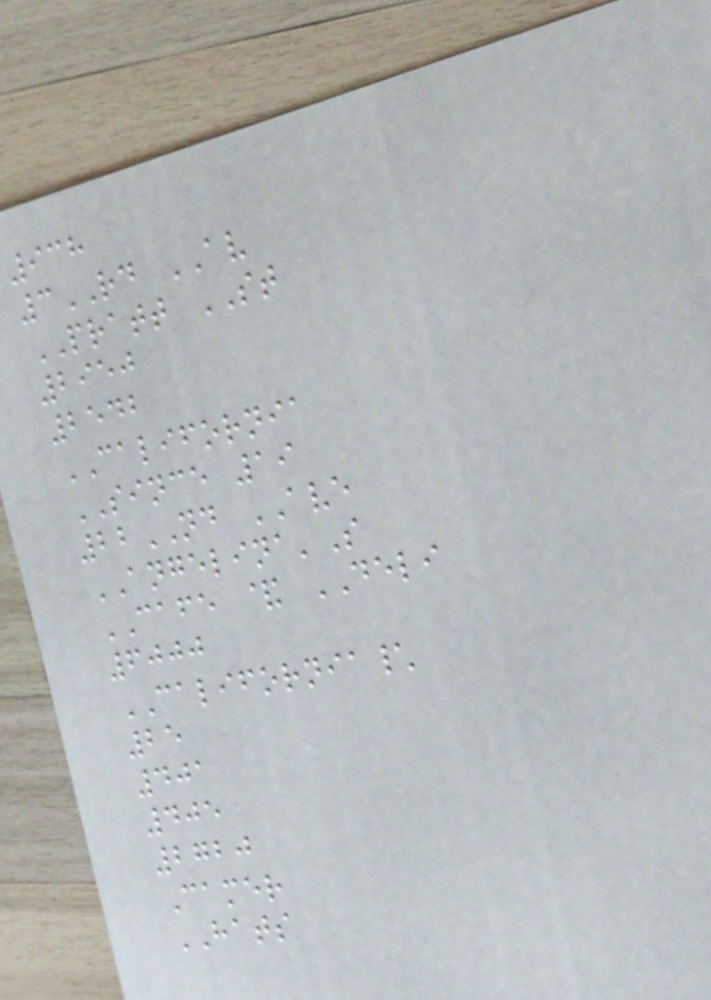938
3RD AV
PRATT ST
2950
2542
CALIFORNIA
SINCE 19
22ND AVE
ANGELINA'S
CAFE & DELI
6000
CALIFORNIA\
25
401
405
2720
Camer
HATS
